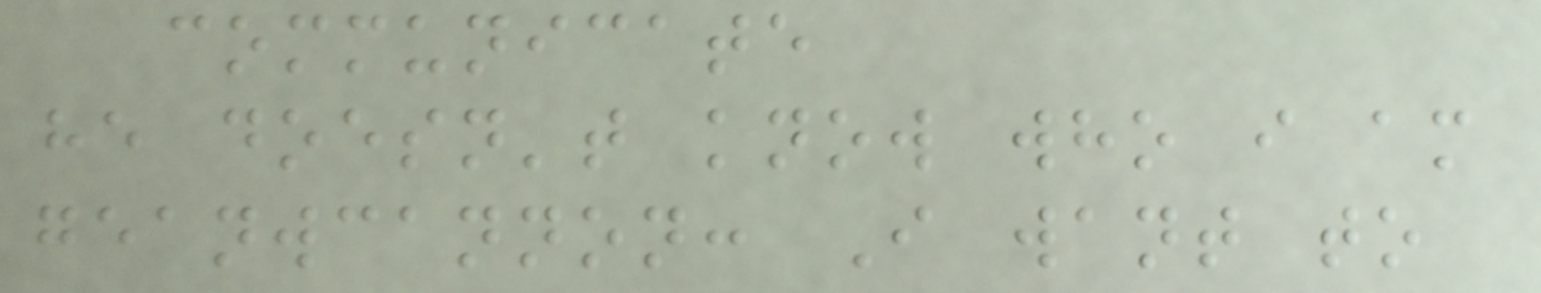communicate
he doesn't know who i am
geanwcannon: I want to
